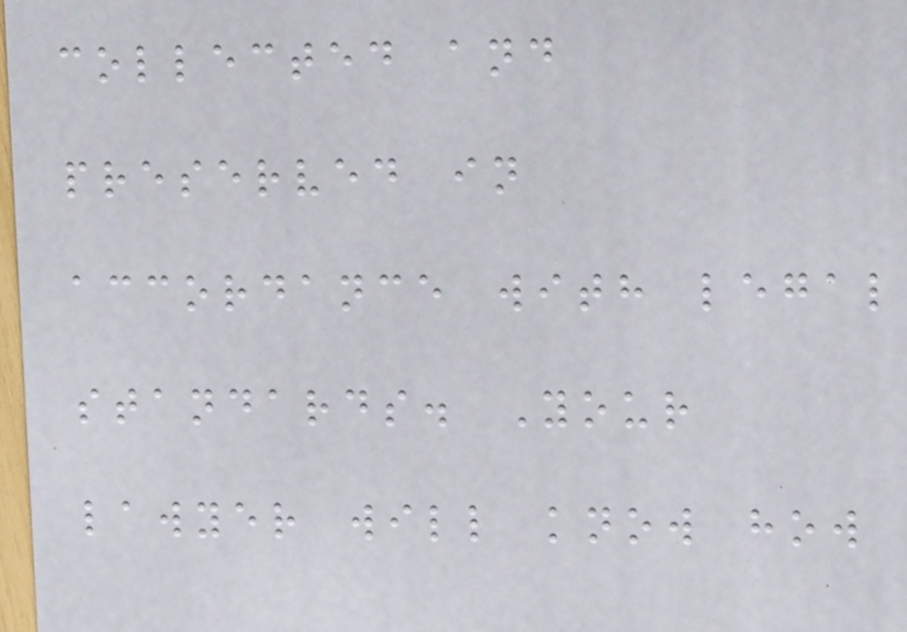collected and
preserved in
accordance with legal
standards. Your
lawyer will know how
